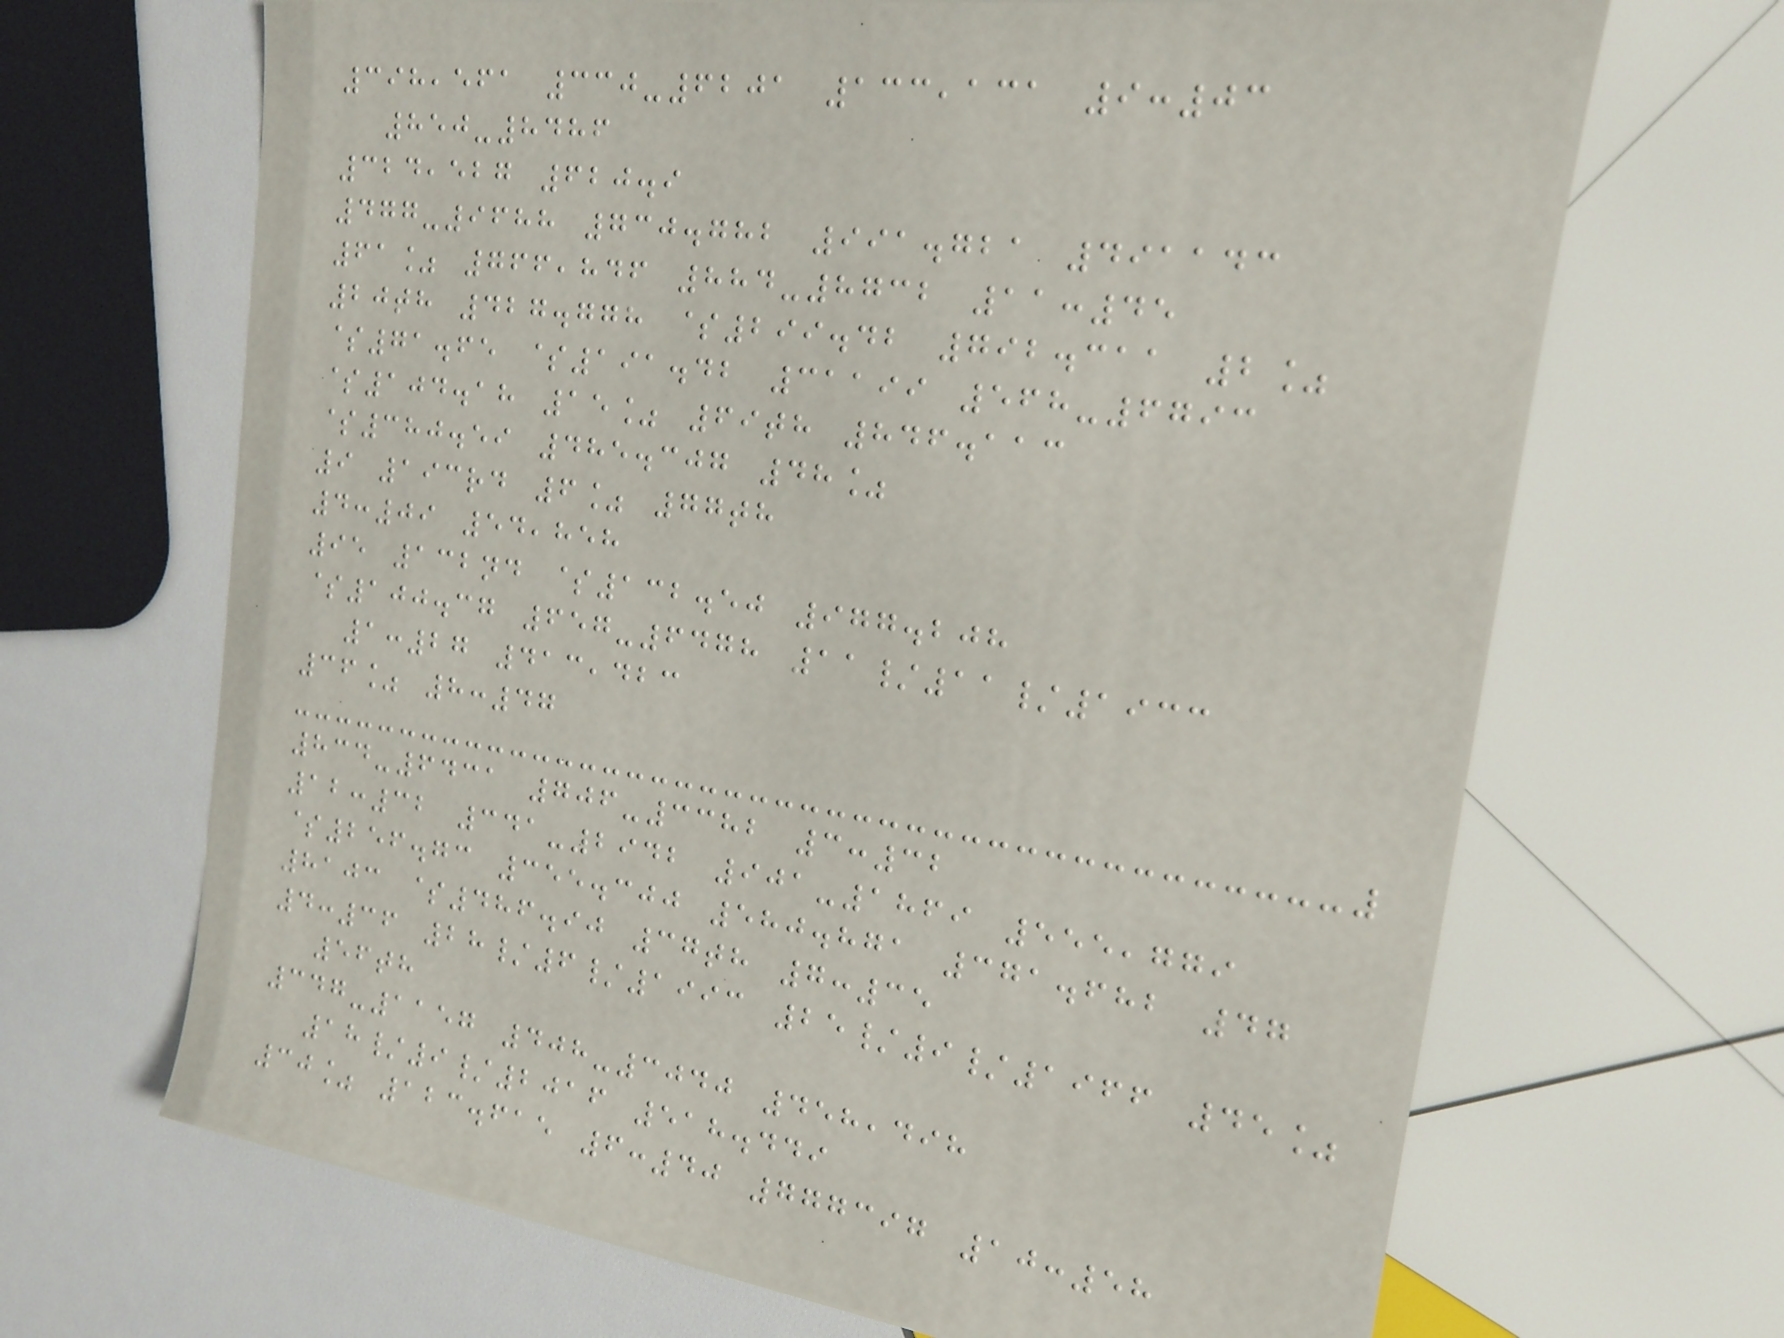398,561 330-6201 133,131 9:03
850-8486
324,527 620.9
477-9688 730.782 991.721 491143
61% 766,846 884-8732 11:45
20th 427.778 $299.42 792.311 2%
$71.65 $191.42 31199 568-6793
$104.18 15% 69th 846.113
$380.59 485.307 48%
9 193rd 6% 77th
4:09 54,858
95 132nd $132.50 977.208
$100.37 657-6478 11/11/1933
1:27 413,423
36% 8:47
834-6431 706-3382 3:32
12:32 341-2942 901-1869 555,779
$256.73 355.300 580.871 371.682 47
8103 $486.90 37th 7:35
4:36 28/6/1993 25/9/1966 45%
56th
347-1157 408-3040 458,498
18/9/2016 518.449
30% 123.615 6:40 777397 10:58
